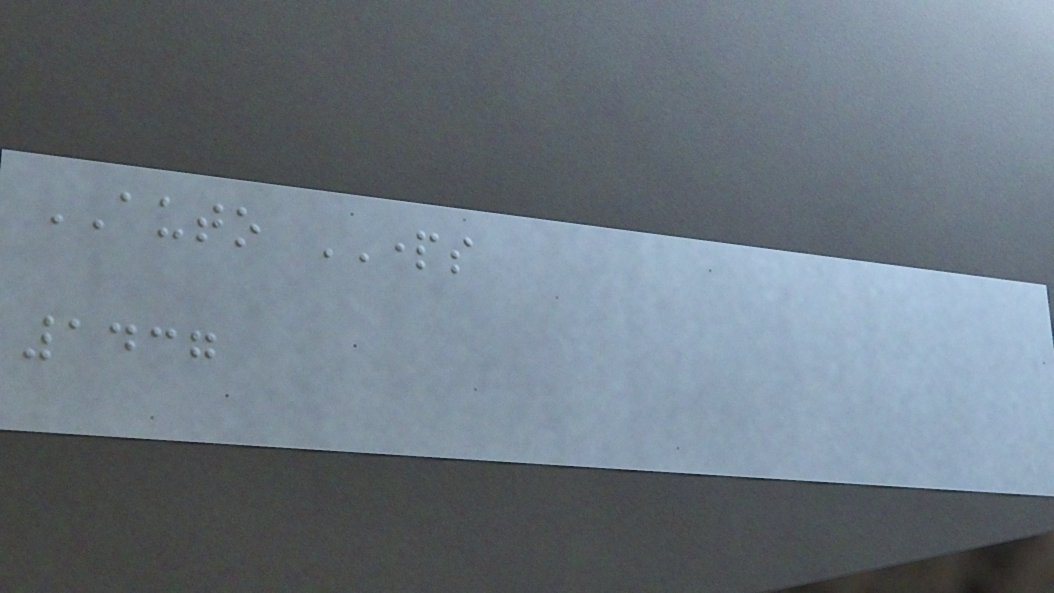AUTO PARTS
1437
